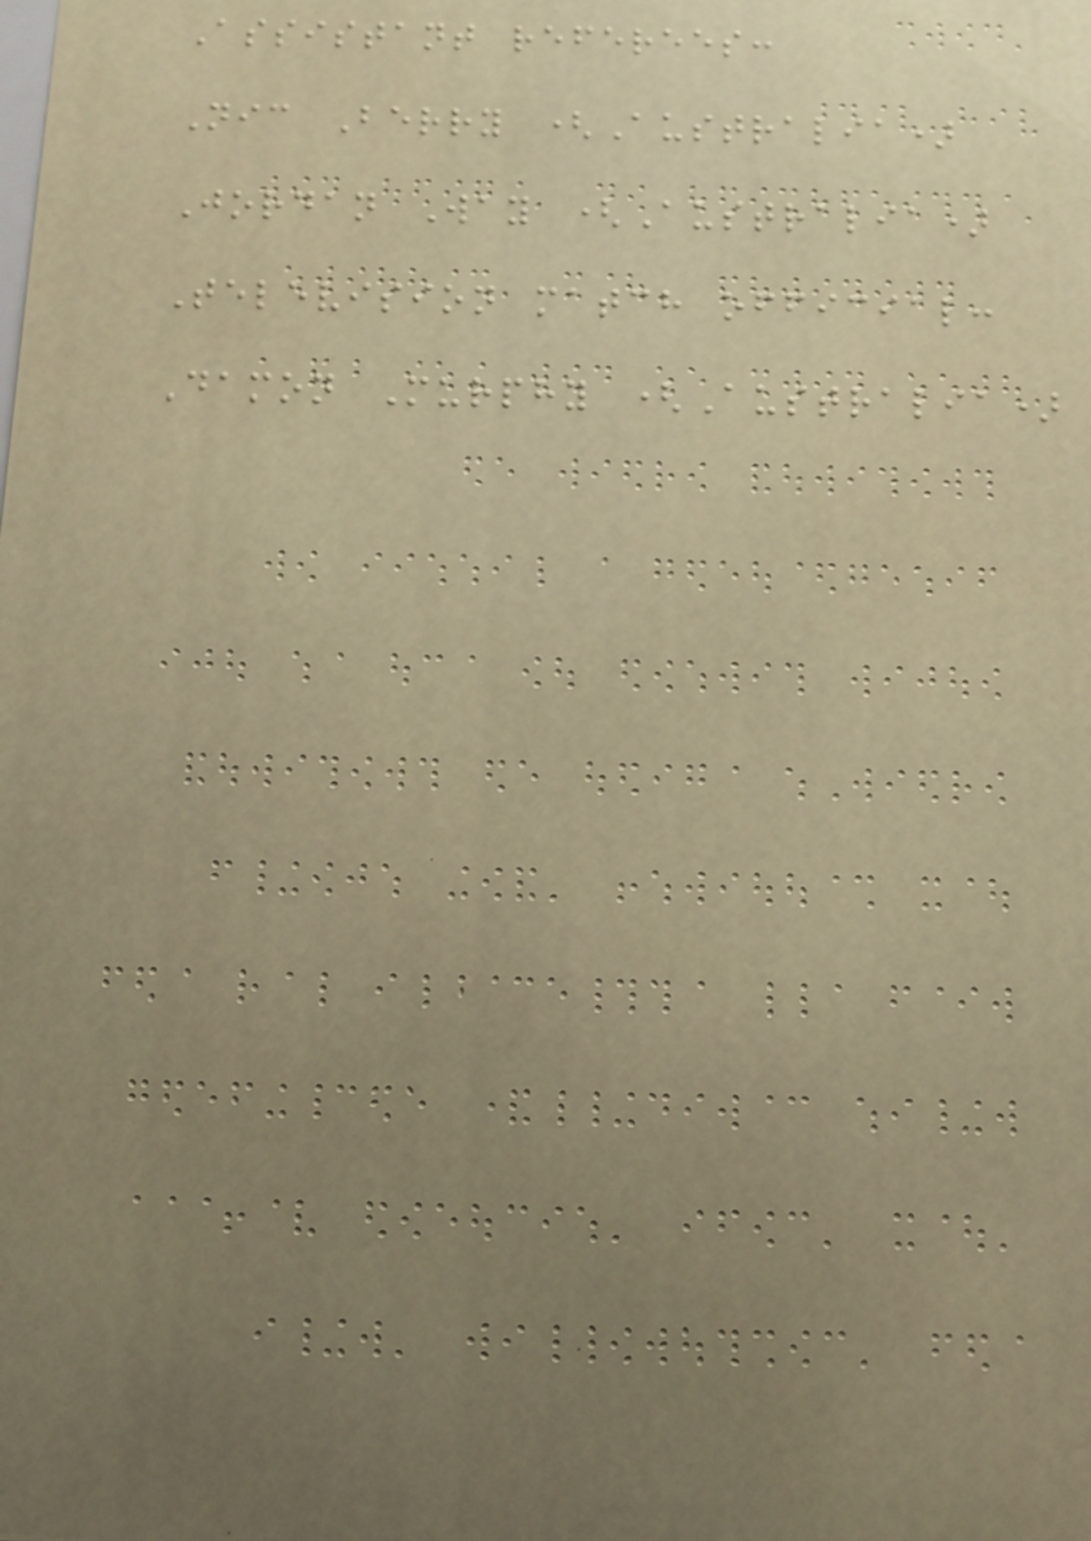Assistant referees:
Nic Berry (Australia)
Jordan Way (Australia)
Television match official:
Damon Murphy (Australia)
